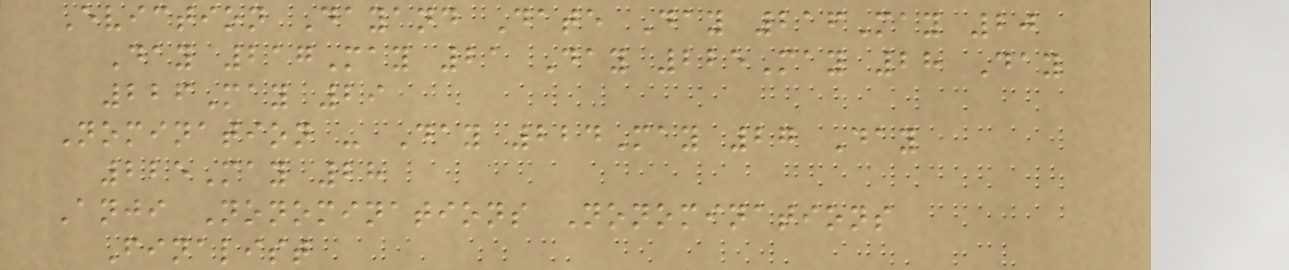Eviction Dayand Date Day 216May 20
Day 217May 21 Day 225May 28 Day
226May 29
Nomination - Day 224May 27 Day
225May 28
Anji Nonominations Nonominations
Finalist
